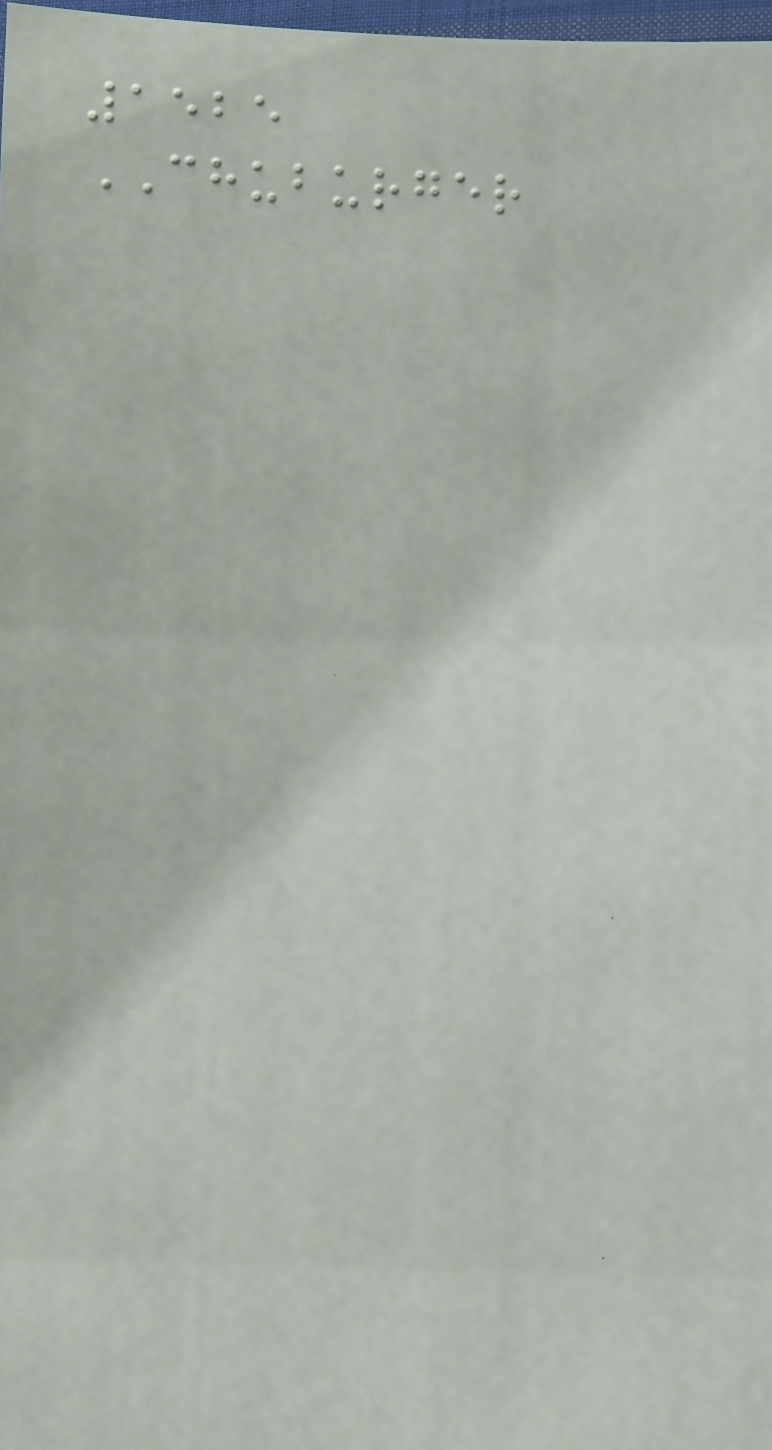1525
CHUBURGER
